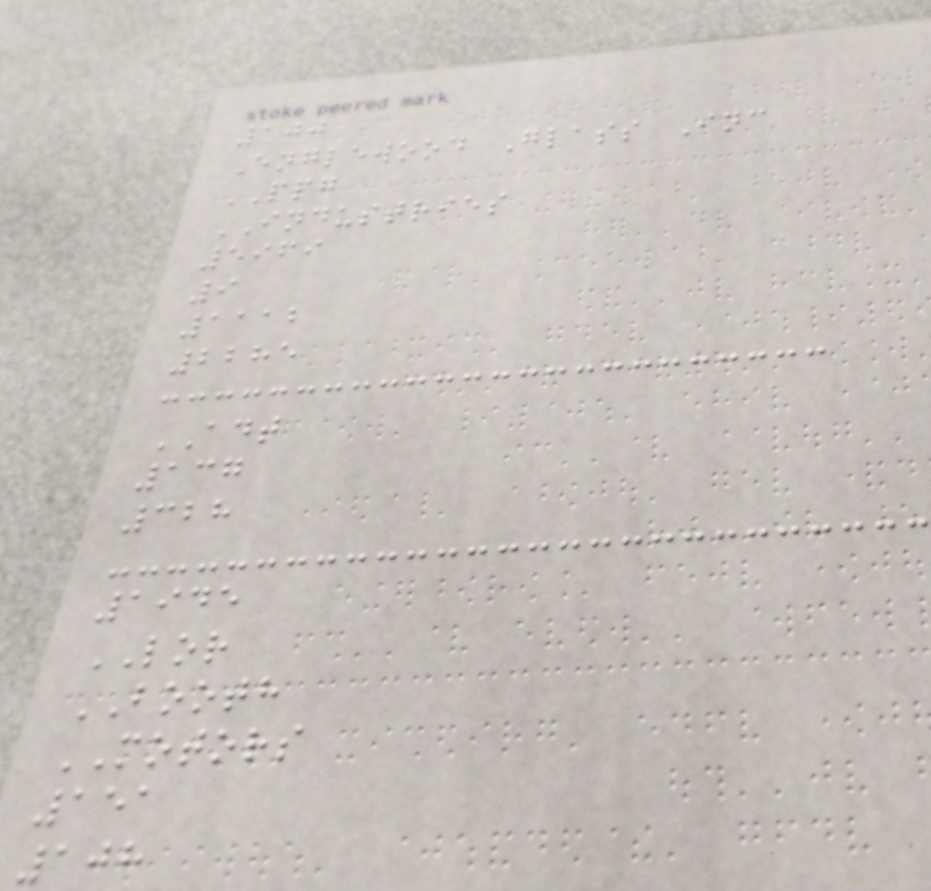100
Englewood Glass Inc
PPG
INDUSTRIES
5969
9
1112
2285
ADT
137
328
1945
LOR
BOOTH
MOTORS
151
108
